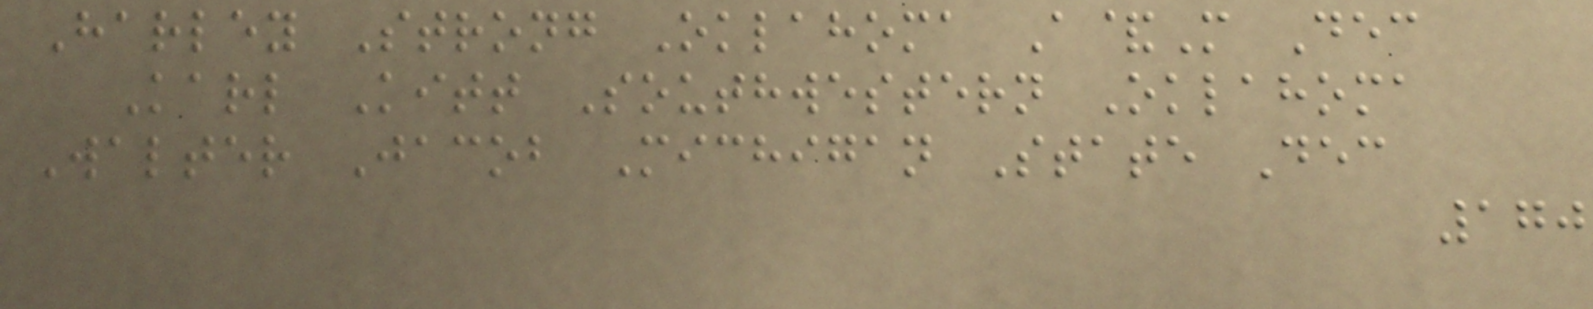Harley Strong Oklahoma A&M Dec
Karl Kitt Southwestern Oklahoma
Walter Jacob Michigan State Dec
170
